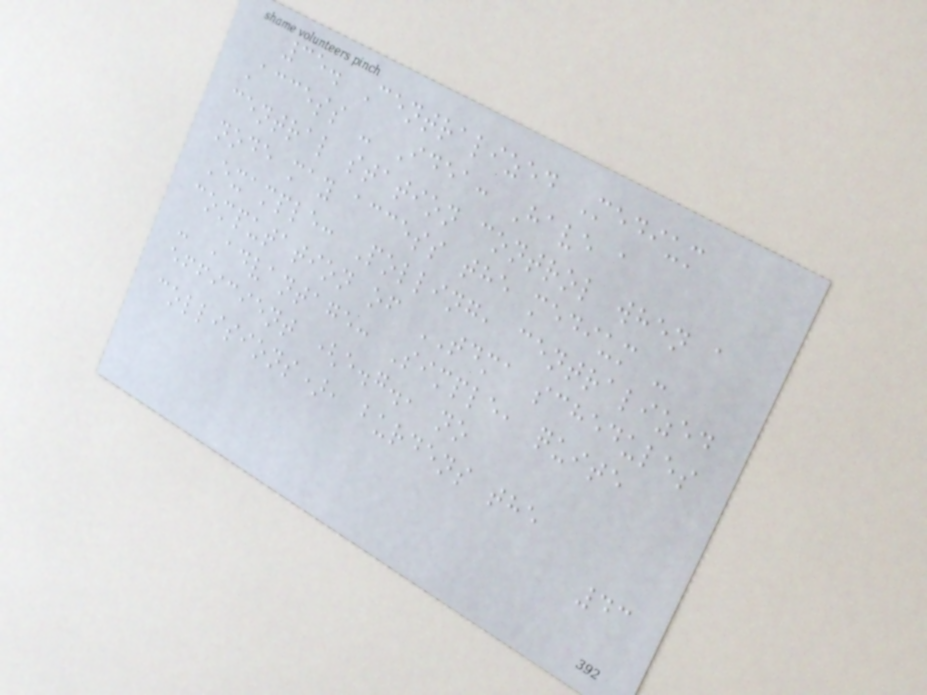35. Centralized Medium
Access - Idea: Have a
central station control when a
node may access the medium -
Example: Polling, centralized
computation of TDMA schedules
- Advantage: Simple, quite
efficient (e.g., no
collisions), burdens the
43
